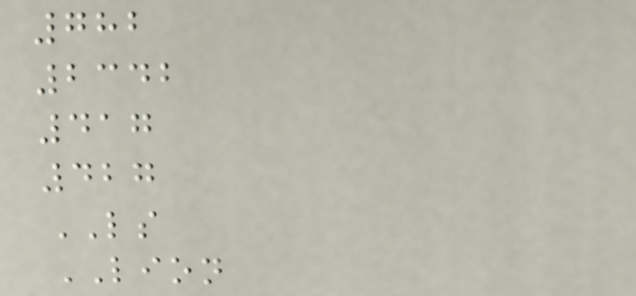782
2342
417
427
LS
LION
